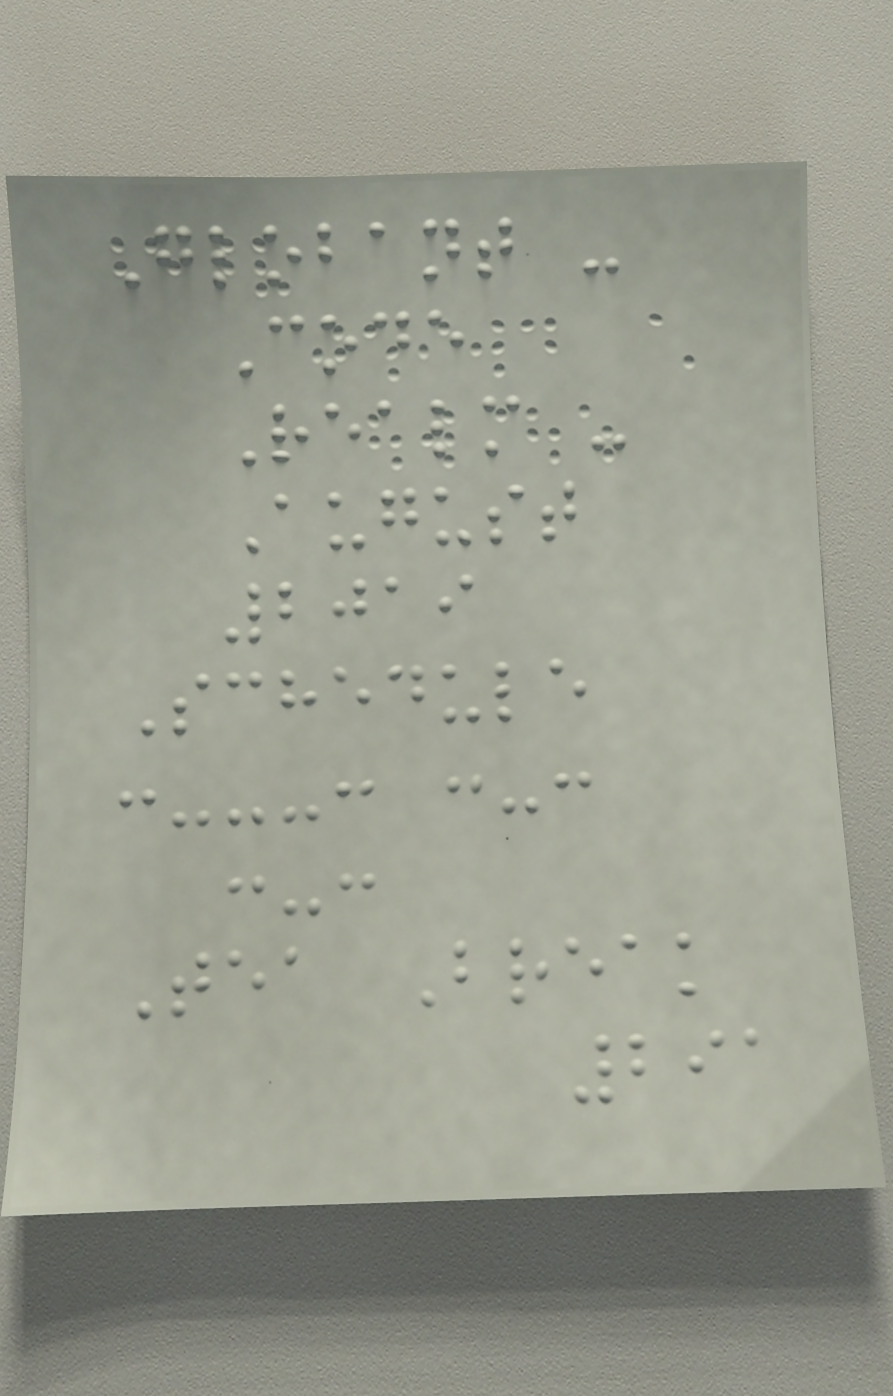Globant -
Code
Realm -
August
2019
Schedule
:---: :-:
:-:
Tea Break
291
